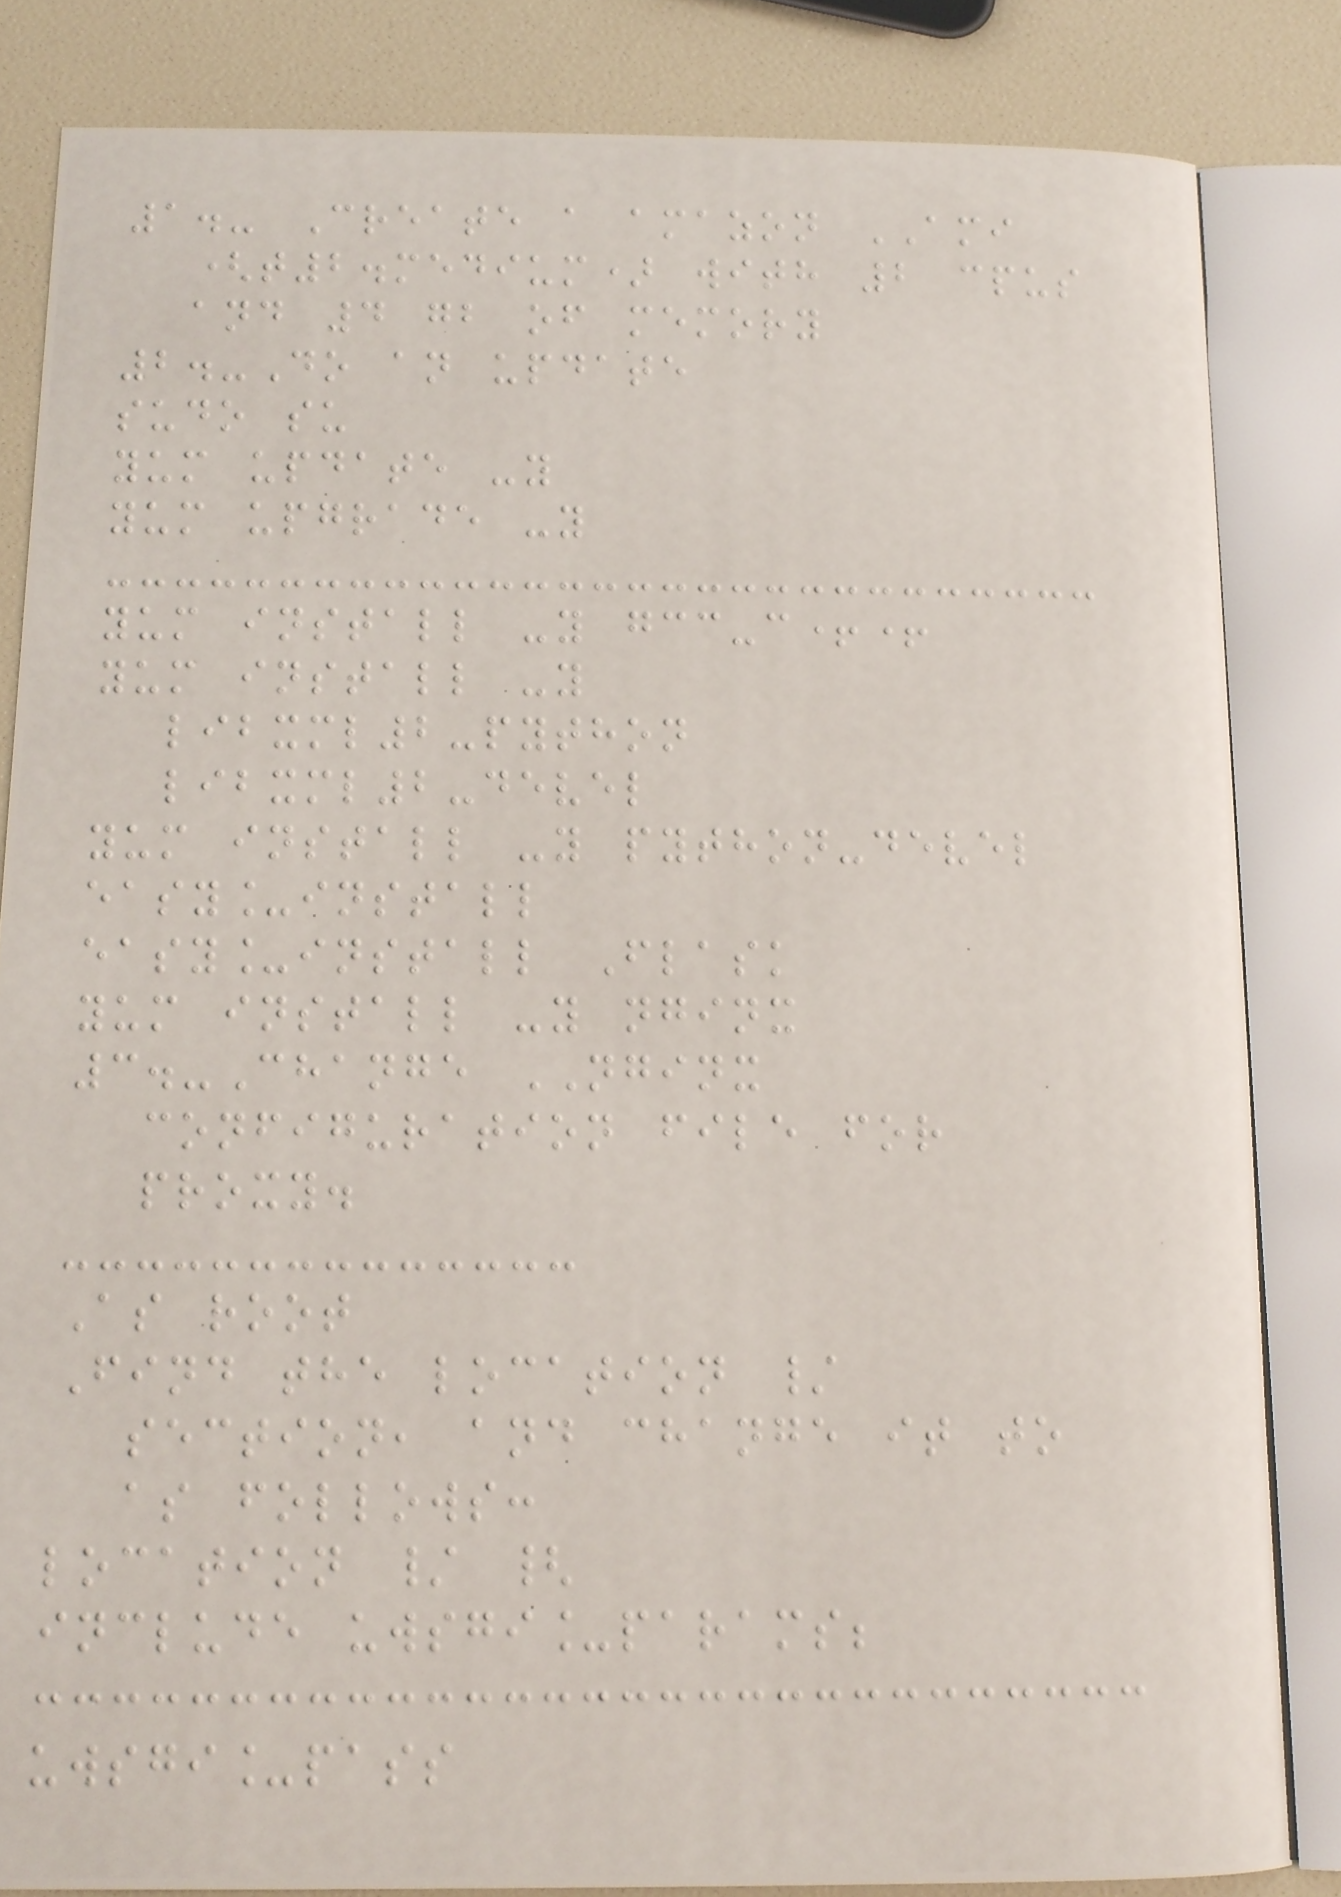1.- Create a amazon AMI
(t2.medium) with 2 cpus
and 4 gb of memory
2.-Do an update
sudo su
yum update -y
yum upgrade -y
yum install -y gcc-c++
yum install -y
libxml2-python
libxml2-devel
yum install -y python-devel
easy_install
easy_install Flask
yum install -y nginx
3.-Change NGINX
configuration file for
proxy.
As root
Find the location /
section, and change it to
as follows:
location / {
include uwsgi_params;
uwsgi_pass
